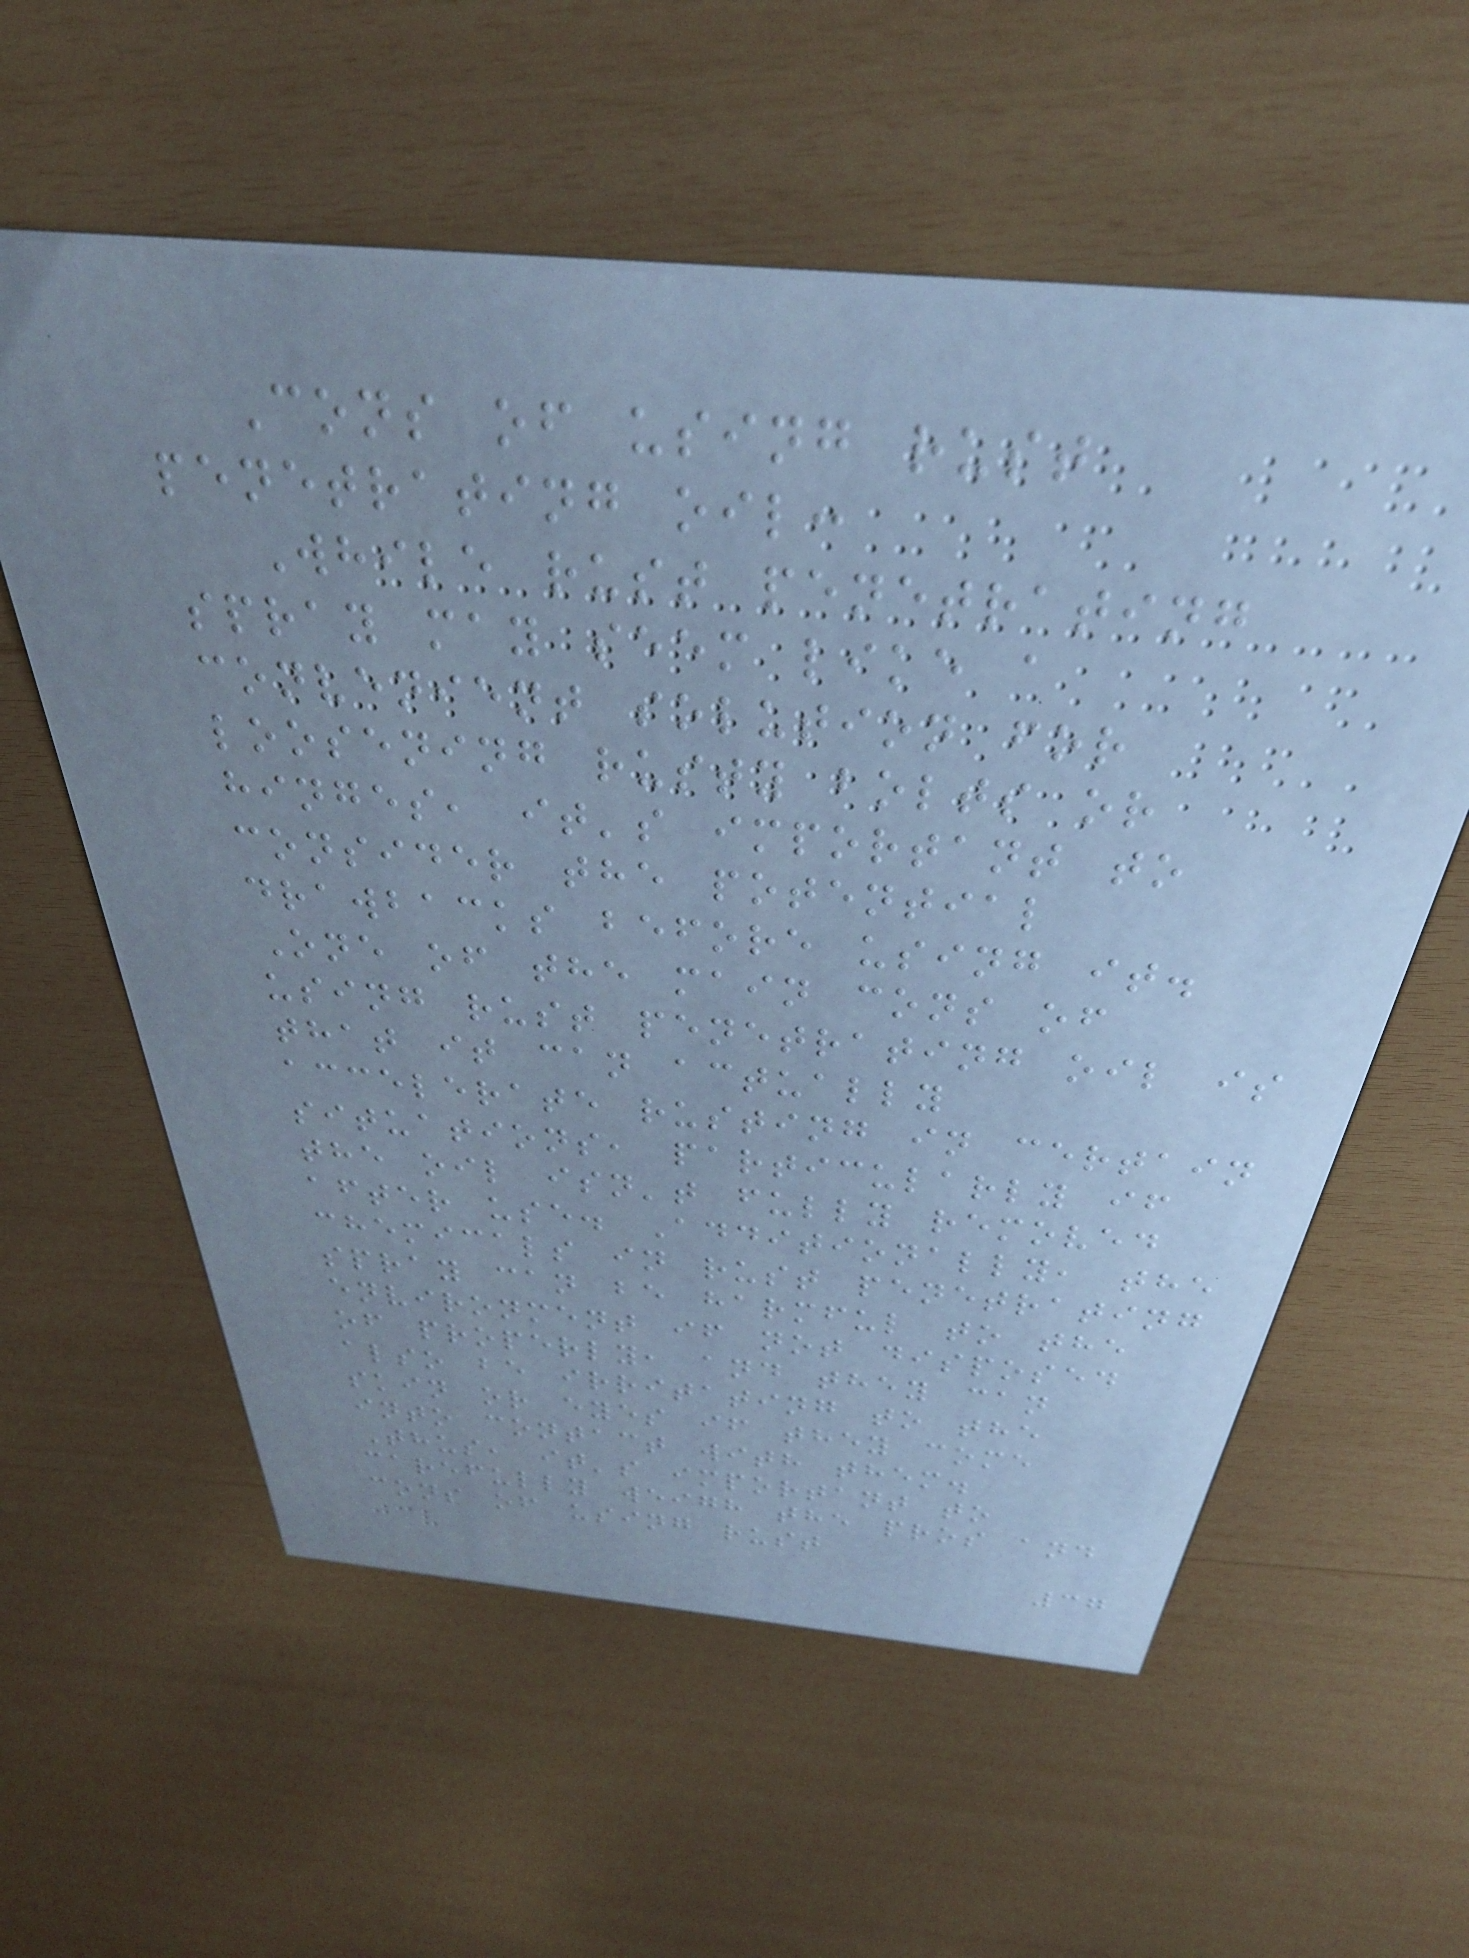Cons of using rust
penetrating oil:
While rust penetrating
spray may seem like a
convenient solution for
loosening rusty bolts or
hinges, it's important to
consider the potential
drawbacks before using it.
One of the main cons of
using rust penetrating oil is
that it can actually
accelerate rusting in certain
situations, particularly if
the oil isn't fully removed
after use. Additionally, the
chemicals in rust penetrating
spray can be harmful to the
environment if not disposed
of properly, and they can
also be irritating to the
skin or eyes if they come
into contact with them.
Thus, it's important to
carefully weigh the pros and
cons of using rust
37
